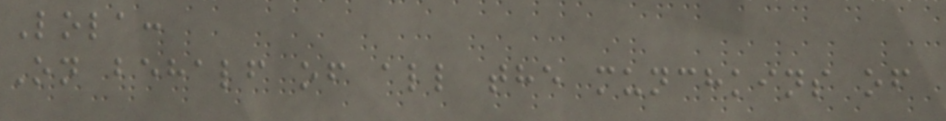Lola:
On behalf of all the munchkins of
